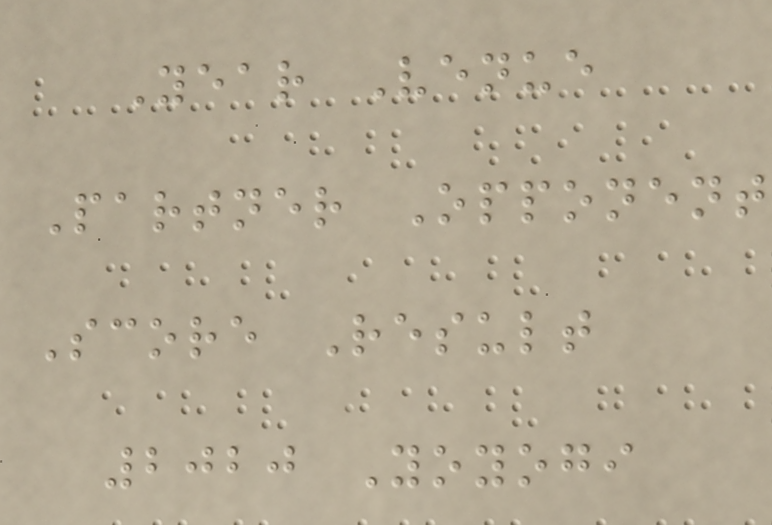Year Venue
Partner Opponent
Score Result
2020 Yoyogi
